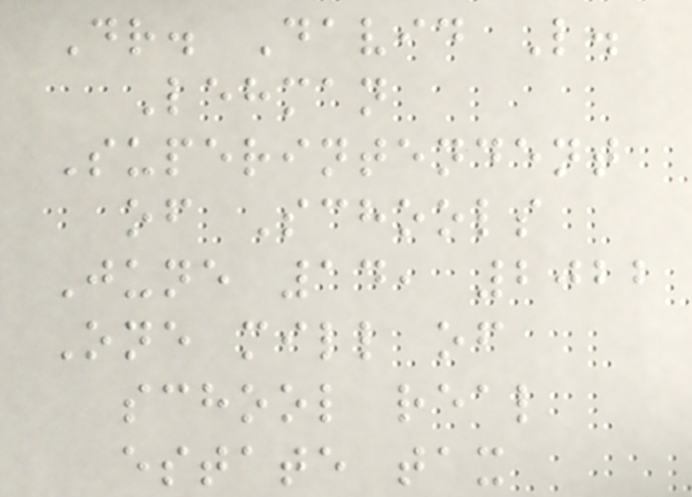Dr. David L.
Lehman
Superintendent
of Schools
June 14, 2022
One mill of
school real
estate tax
